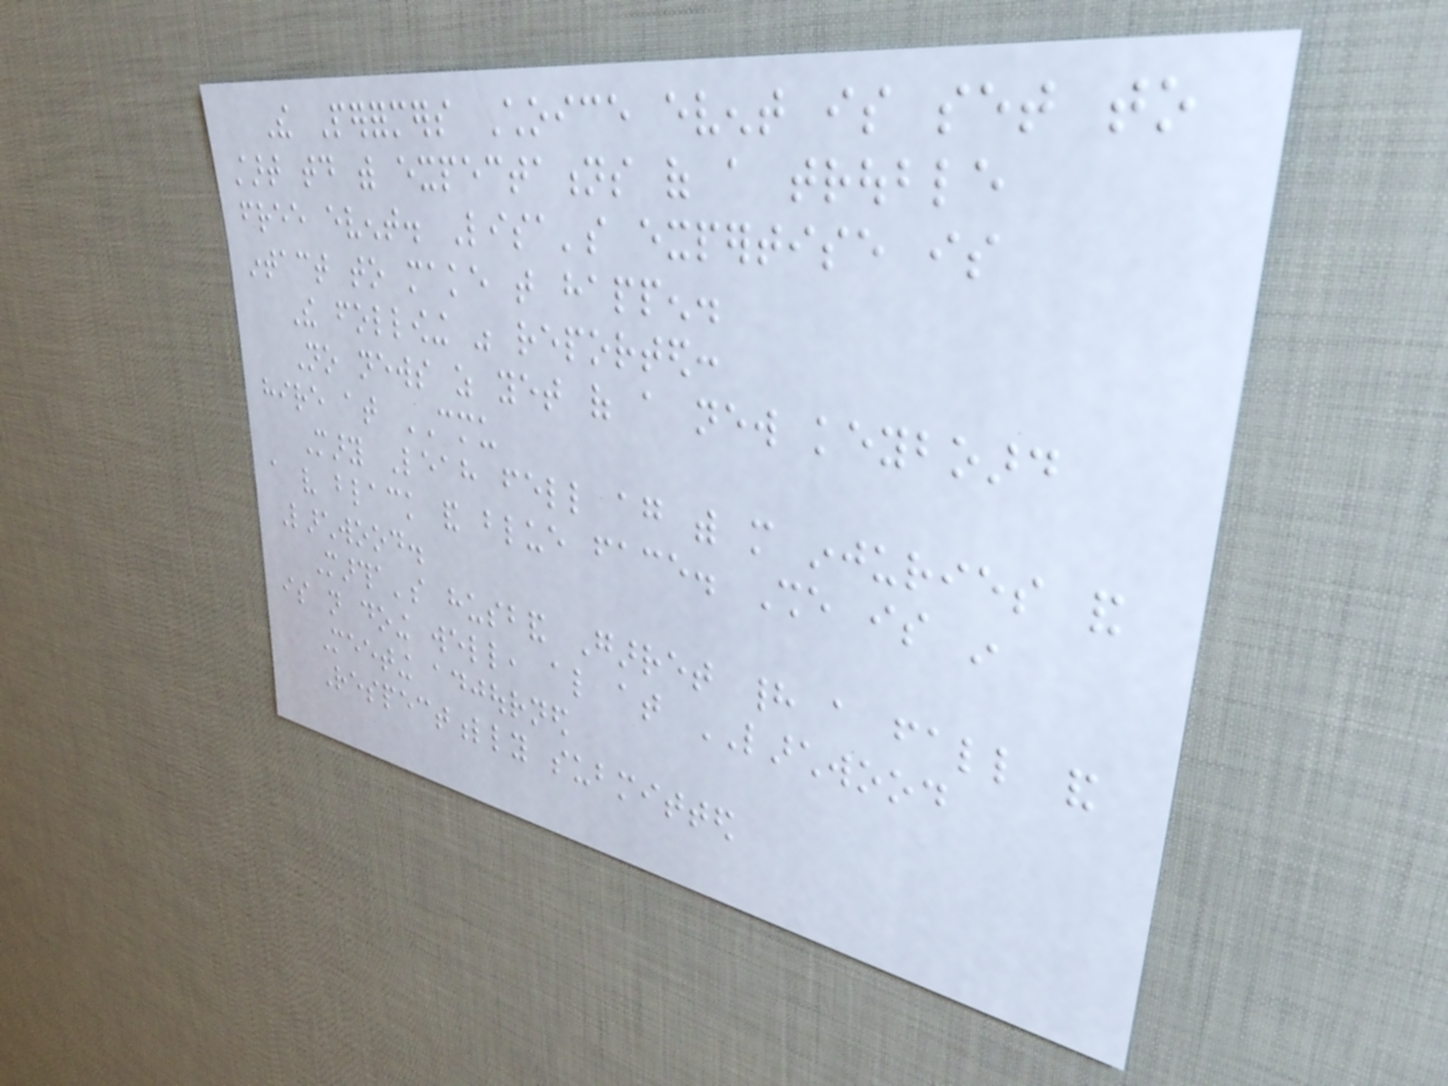The Performers Choice event is set to
start today with expectations of a trouble
free event. Lisa's expertise is
intact to make that happen.
The following was reported:
No news as yet of a new keyboard
hire at CMU
Mary Leah fell again with more injuries and
a very black and blue face. She is in
Larchwood.
Martha's husband Garret had a fall and
is not doing well, also at LARCHWOOD
Meeting adjourned
Respectfully submitted
